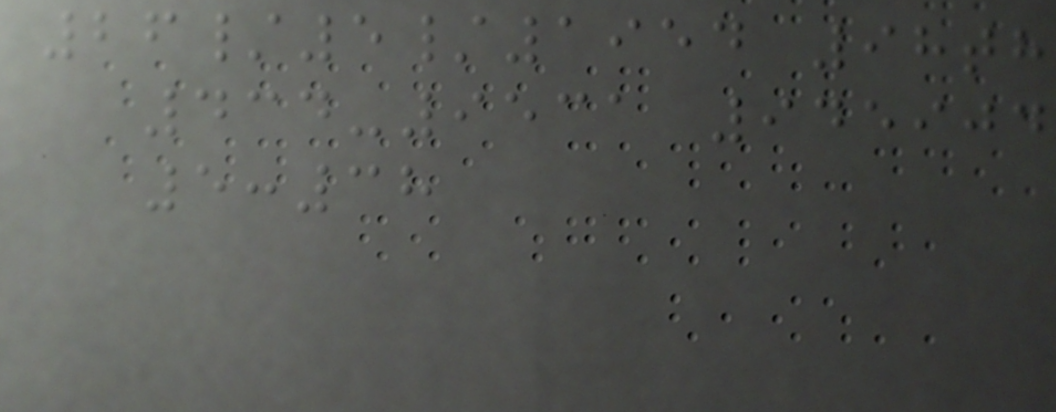26/5/1954 98th
434-9531 945904
5:38
